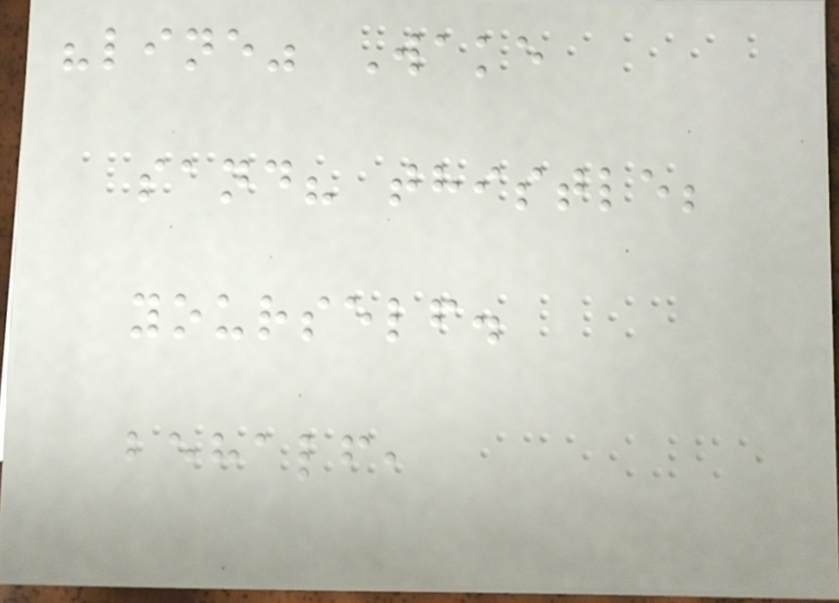"line" Wake
sand? thistle;
yourself.
behalf,
